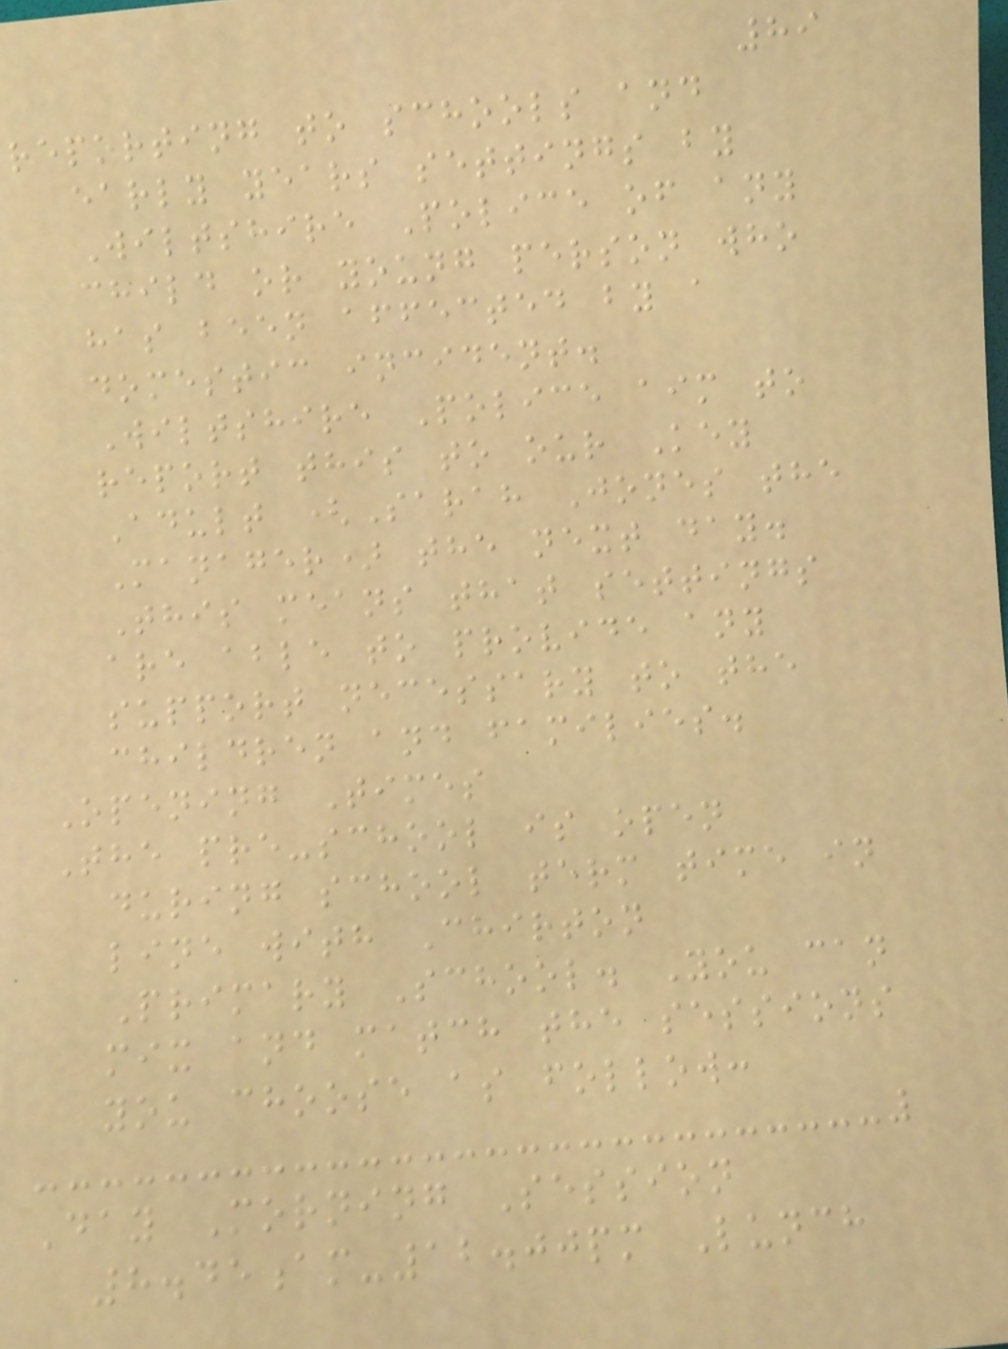89
reporting to schools and
early years settings by
Wiltshire Police of any
child or young person who
has been affected by a
domestic incident.
Wiltshire Police aim to
report this to our Key
Adult (Sarah Jones the
Manager) the next day.
This means that settings
are able to provide any
support necessary to the
children and families.
Opening Times
The pre-school is open
during school term time in
line with Chirton
Primary School. You can
mix and match the sessions
you choose as follow:
Day Morning Session
8.45am-12.00pm Lunch
